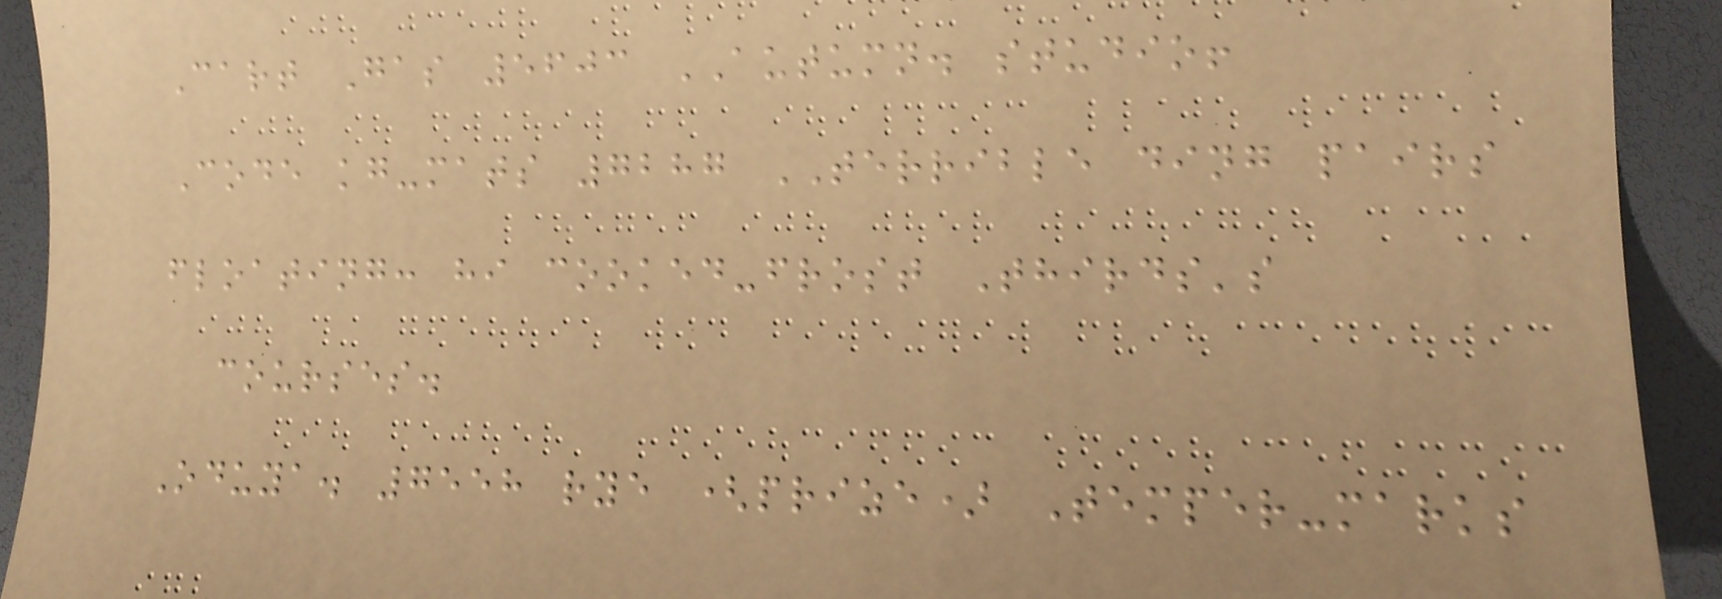Cart Gas 5603 AUTUMN. studio!
Code kg-mats 7287 TERRIBLE ding pairs
floating: hi cooked-frost Thirds's
courses.
Oduya. 7558 rye (prize) Temper-marks
